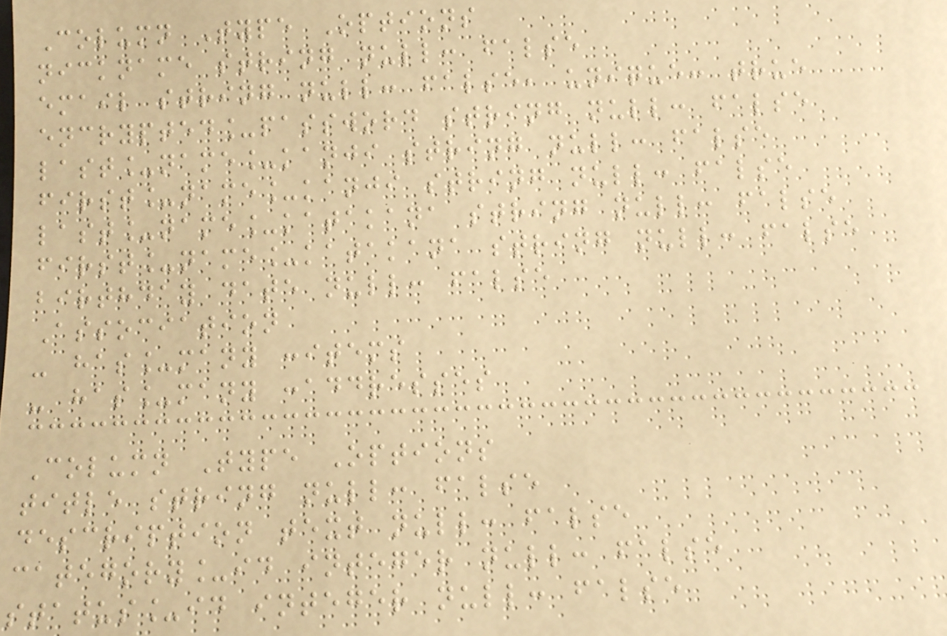Column Type Options
nickname string null: false
email string null: false, unique: true
encrypted_password string null: false
last_name_kanji string null: false
first_name_kanji string null: false
last_name_katakana string null: false
first_name_katakana string null: false
birthday date null: false
Association
- has_many :items
- has_many :addresses
Column Type Options
title string null: false
description text null: false
category_id integer null: false
status_id integer null: false
